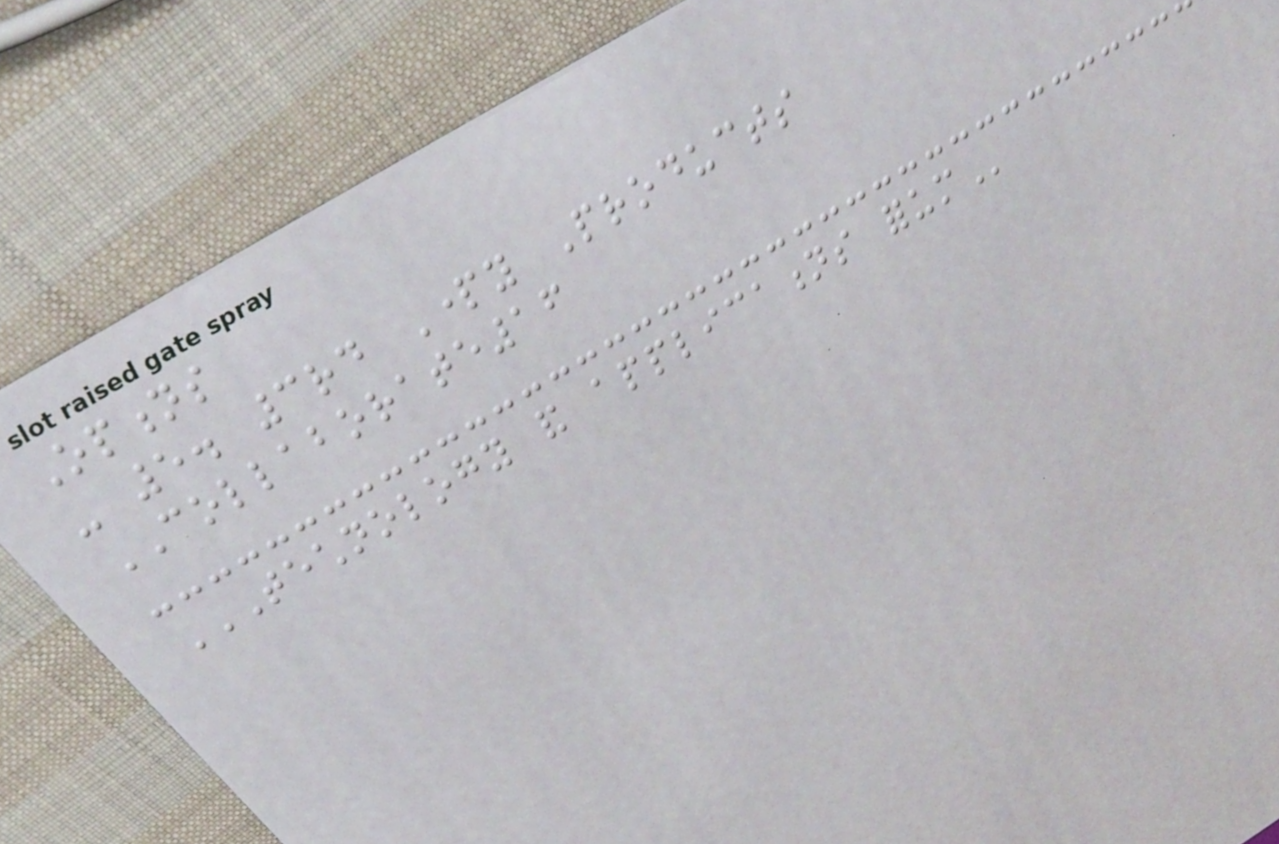Options
- 5. 3rd Party Products
COLLABORATE16
TECHNOLOGY AND APPLICATIONS FORUM
